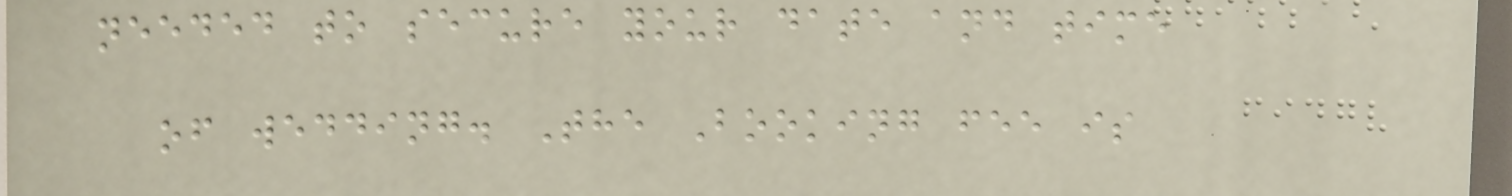needed to secure your date and time
of wedding. The Booking fee is
